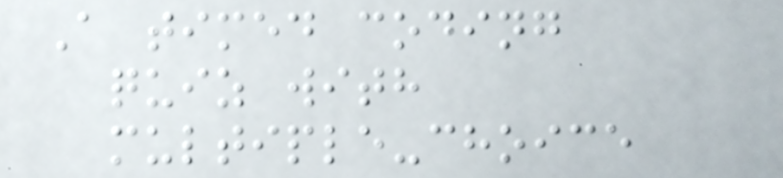A timed coding
quiz with
multiple-choice
